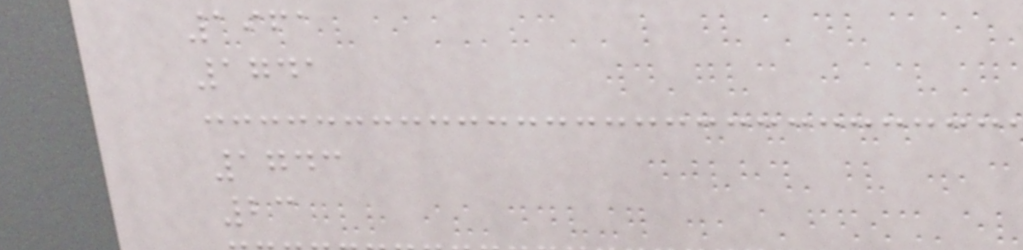1961
1741
1743
23
